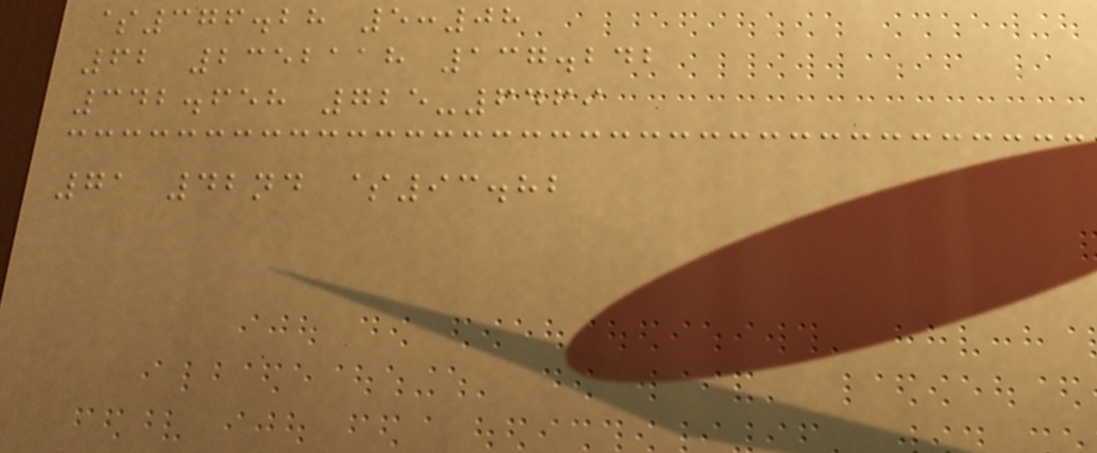$376.28 5:08
62 2352118 137.242
342.658 725-6469
71 42nd $93.82
